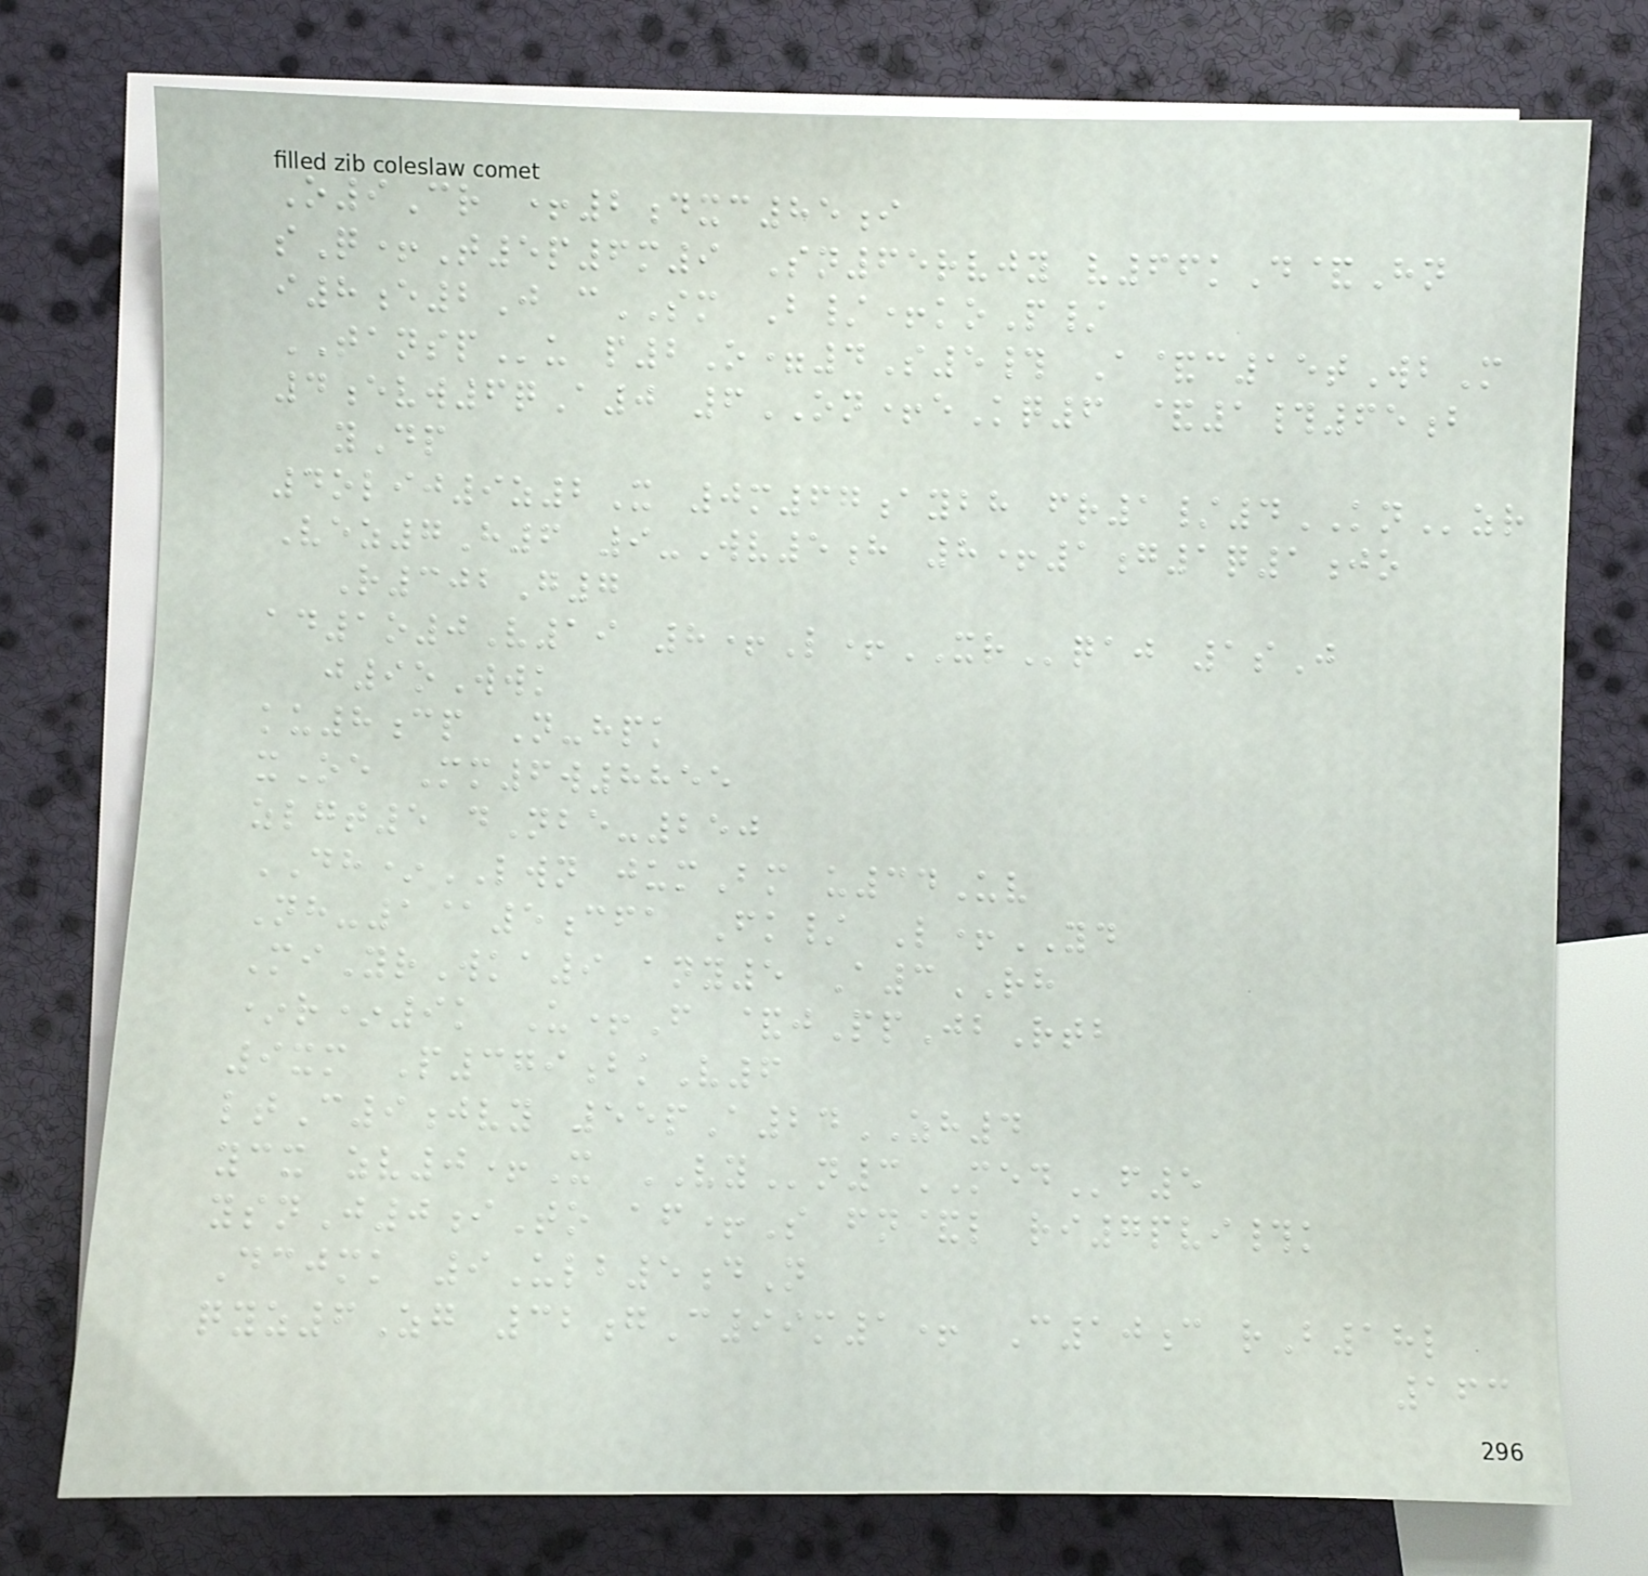O9Cr +2dxc85i
sQ+T5p6m9 Sn65rvjy v66kD&Hn
i8e2J cSM B/+koP/
TANSPu p2O=4S5# A&c15tWbM
4evw6qA0 6ON+eKq6 &1#65b
yDp
4olij9z2X 0m67aybh fr1/4KNzr
Vez7H6 9-Wv5h 8+1g1q1jo
R302G7
ad1o0V19 8+L+XRqaj 1sJ
j9oWwk
ku8cp N-hpk
xOe Mm6w8855
zlgt5 dNbe-250
DH*LWN jumBm u34Uv
Nh-1@5cfa Fk/ L+YD
MiYrWka9 any5 A3RH
*r*9k U+F &jPpJbRtb
9xm P379bkV6
ltC9jvy 55pA24ZH4
ycx zv0+X VYn3MEDf5
ysnJ0iTo af+S fn&l ri7pvi#k
Dcjmk 9Ulb5dN
qyz6Zg 32gC99m1+ C10c rB18l
163
